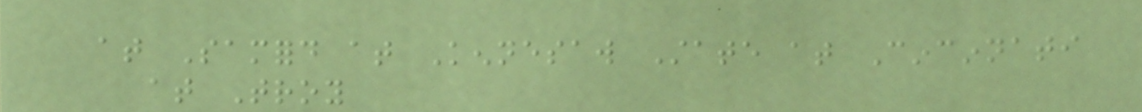at Samford at Kennesaw State at Cincinnati
at Troy
